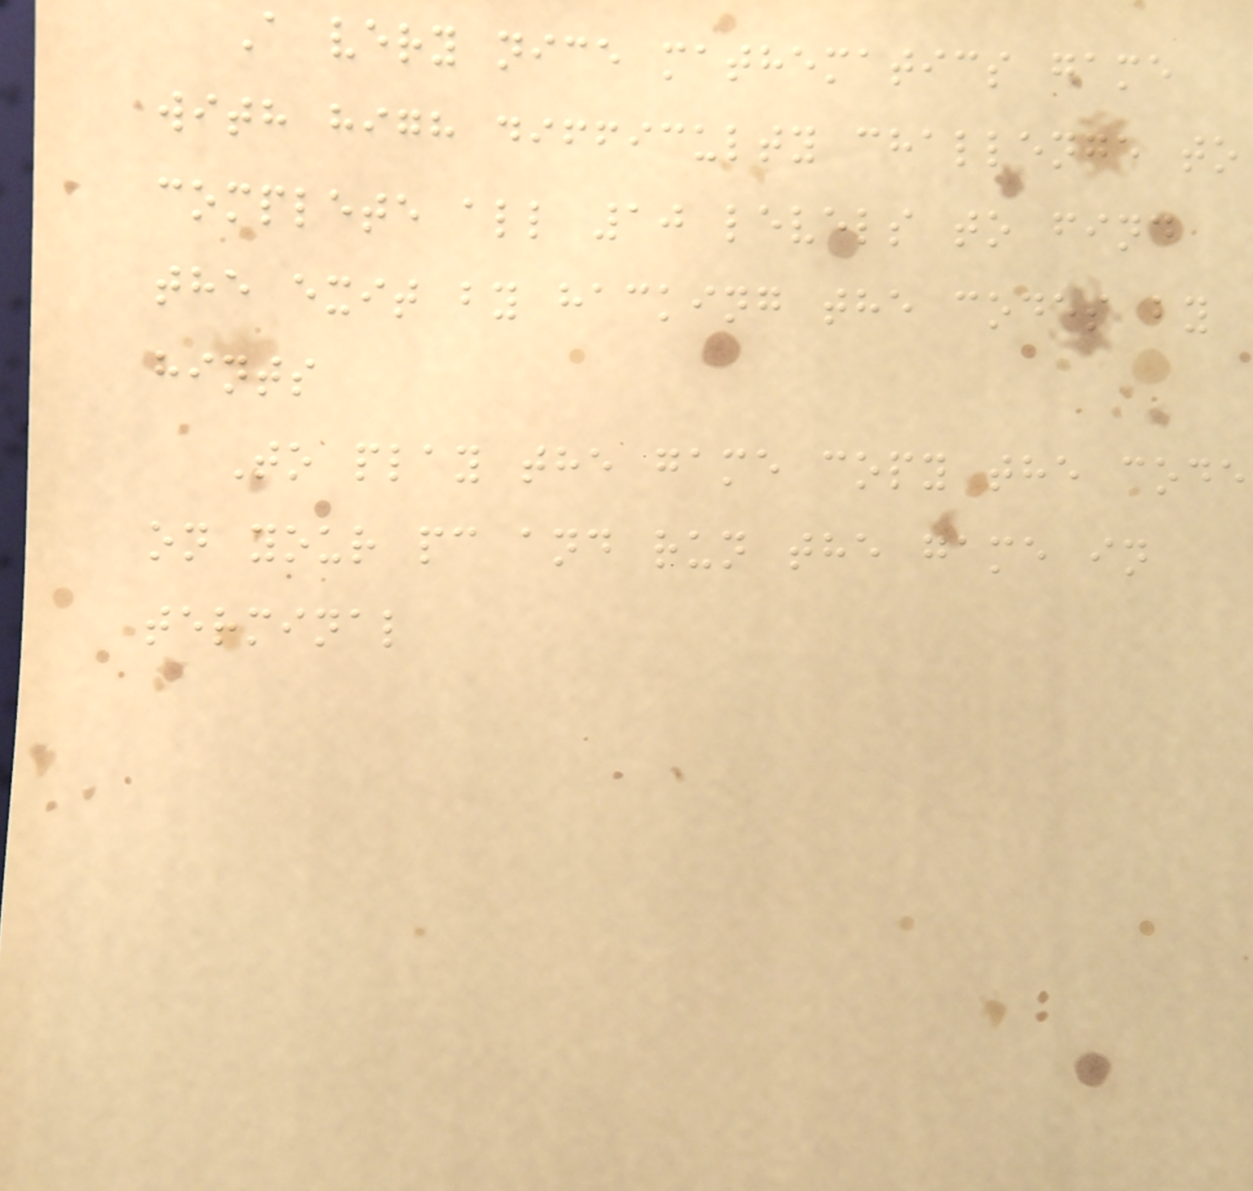A very nice mathematics game
with high difficulty challenge to
complete all 10 levels to find
the exit by hacking the codes by
hints
To play the game copy the code
on your pc and run the game in
terminal
